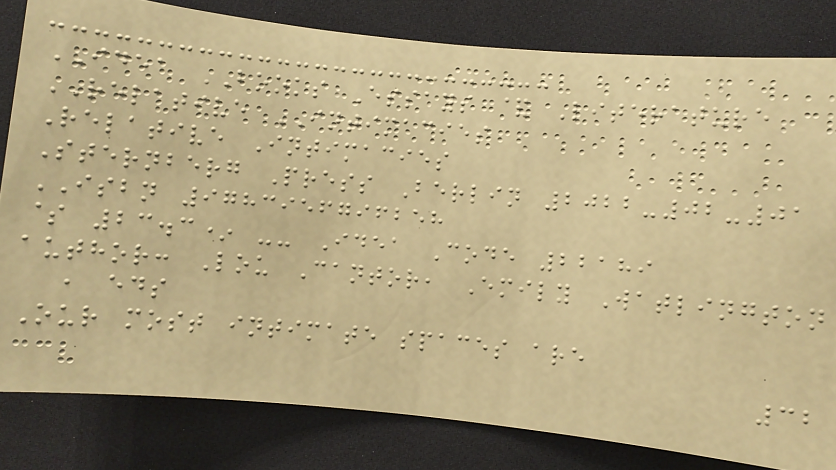IDEA BOOKS Essays & Literature
RELATIVE INTIMACIES
Relative Intimacies
Sternberg Press Berlin 2022-02-01
ISBN 9783956796258
$ 23.3* -- Idea Code 22189
author: Lou Cantor, Emily Watlington
, eds
Our most intimate spaces are
32
